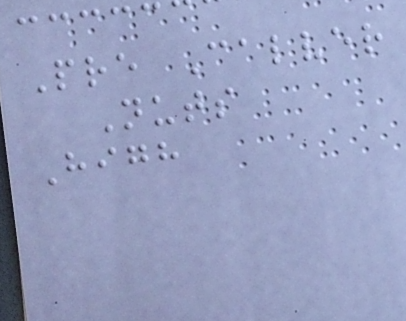Pre Calver
Nuts
High
